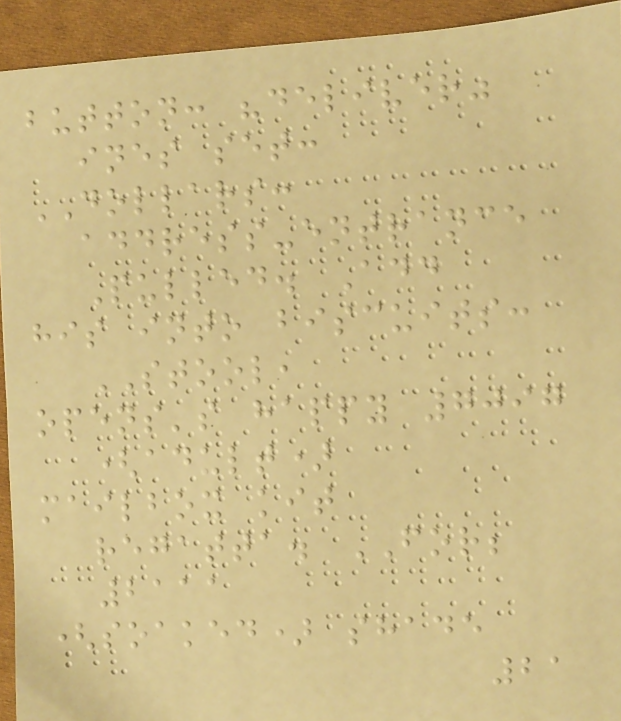button: "deliver"
ines set:
DOLLARS:
address-entrance
Pulled. Add
his into biscuits:
STOOL,
opens's happy 7097
(adult)
mailbox kit
regatta. FOR;
2111
(soaked) shade
21
